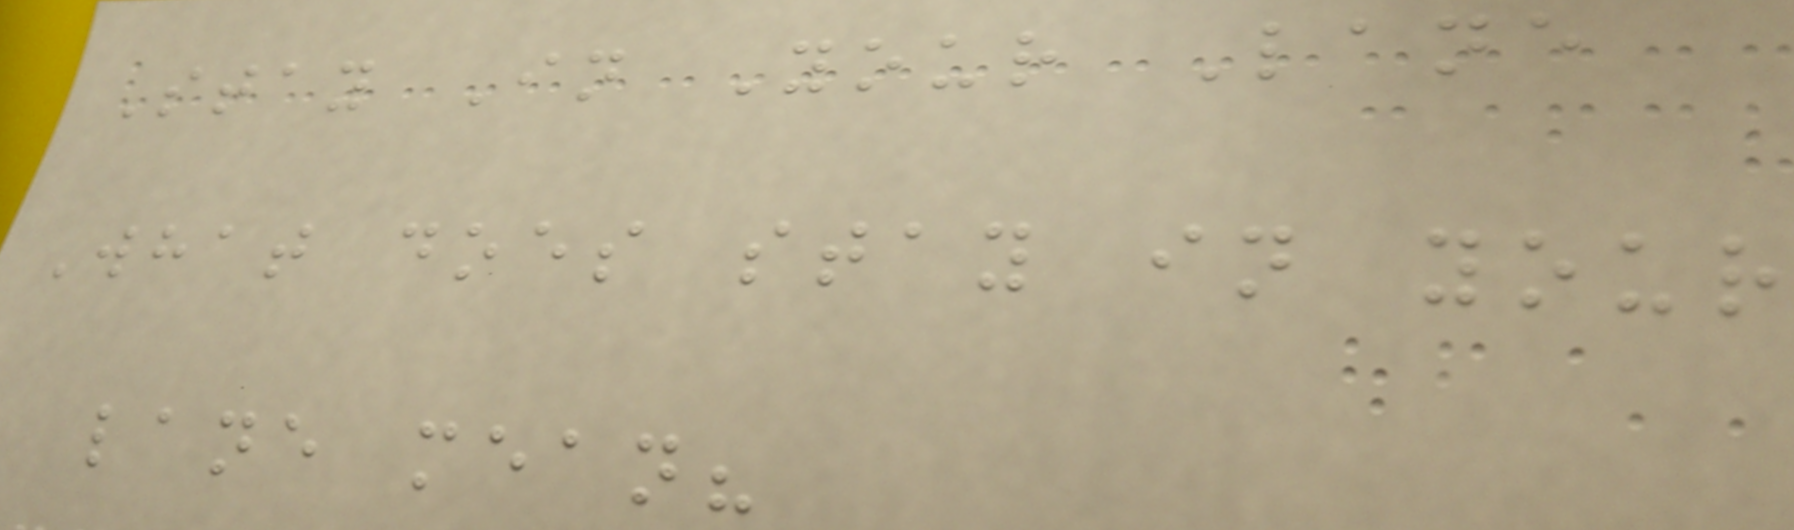Stay In Your Lane
What does stay in your
lane mean?
